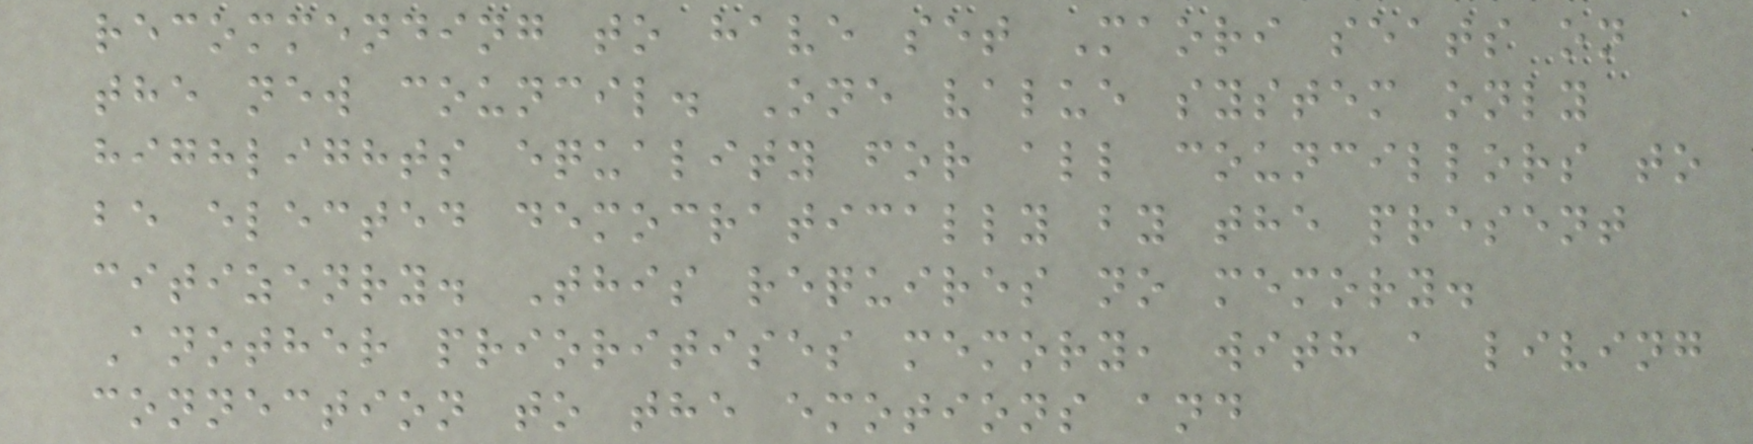recommending to have set Maori seats on
the new council. One value system only
highlights equality for all councillors to
be elected democratically by the present
citizenry. This requires no memory.
Another prioritises memory, with a living
connection to the emotions and
